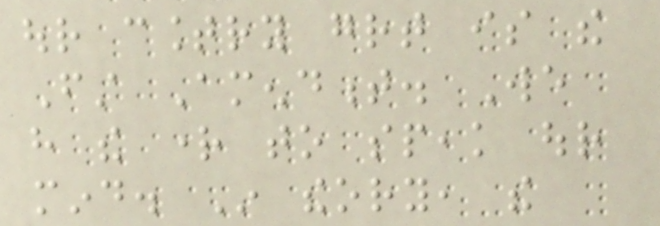our country great is the
First Amendment. We
have the right to speak our
mind. In theory, the
